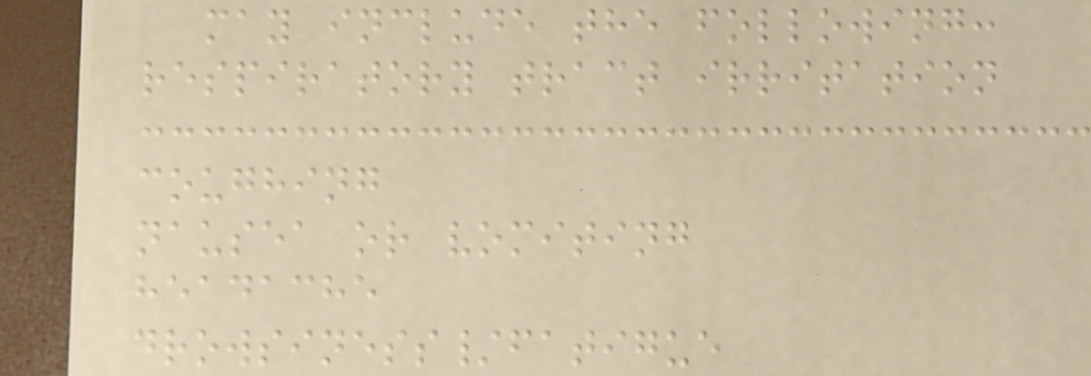may include the following:
respiratory tract irritation
coughing
nausea or vomiting
headache
drowsiness/fatigue
